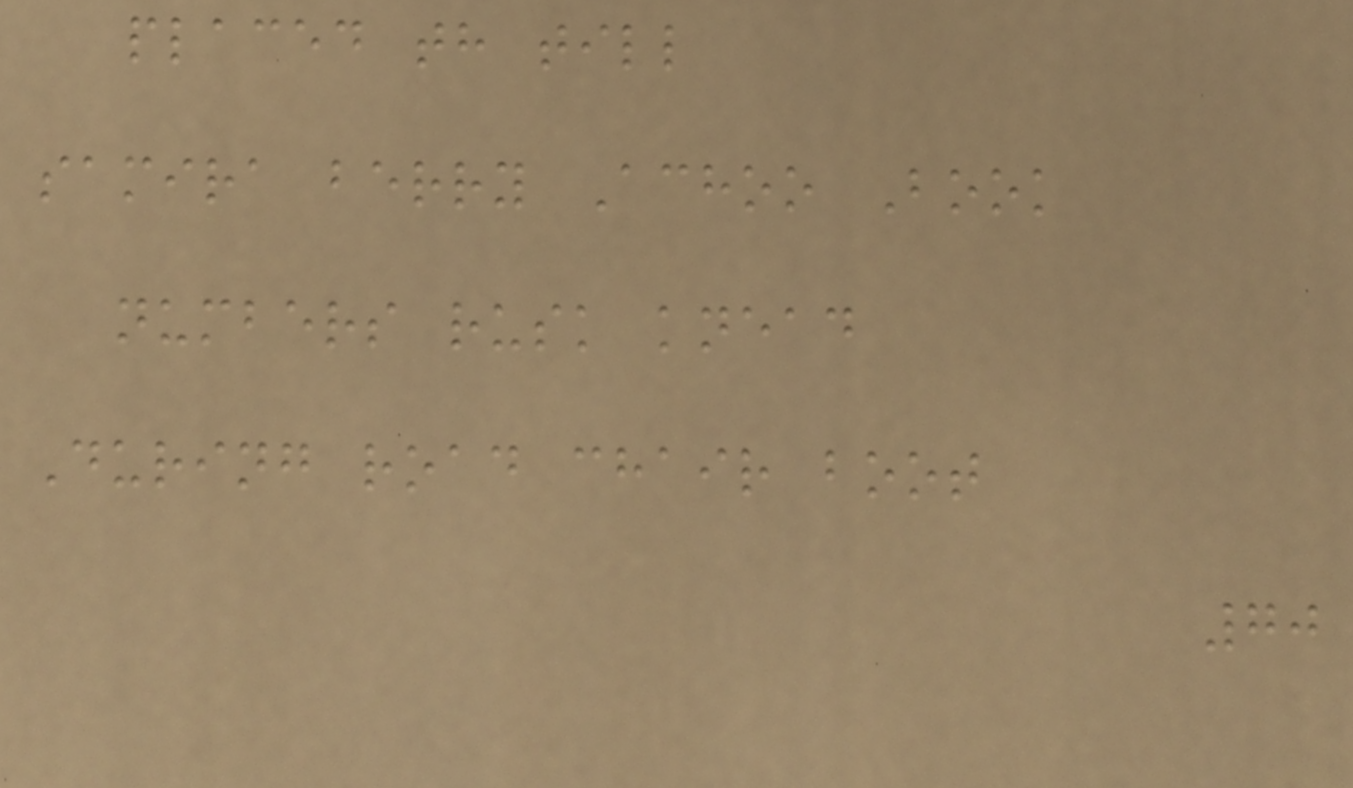placed th till
samira berry Achoo Book
numbers rusk knead
During road chair boot
70
